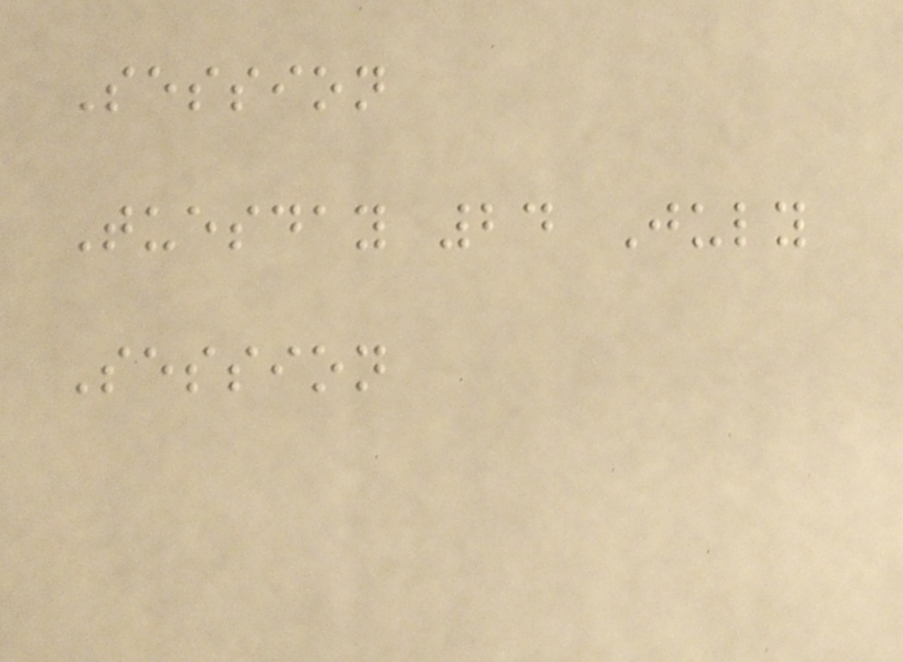Session
Tuesday 24 July
Session
